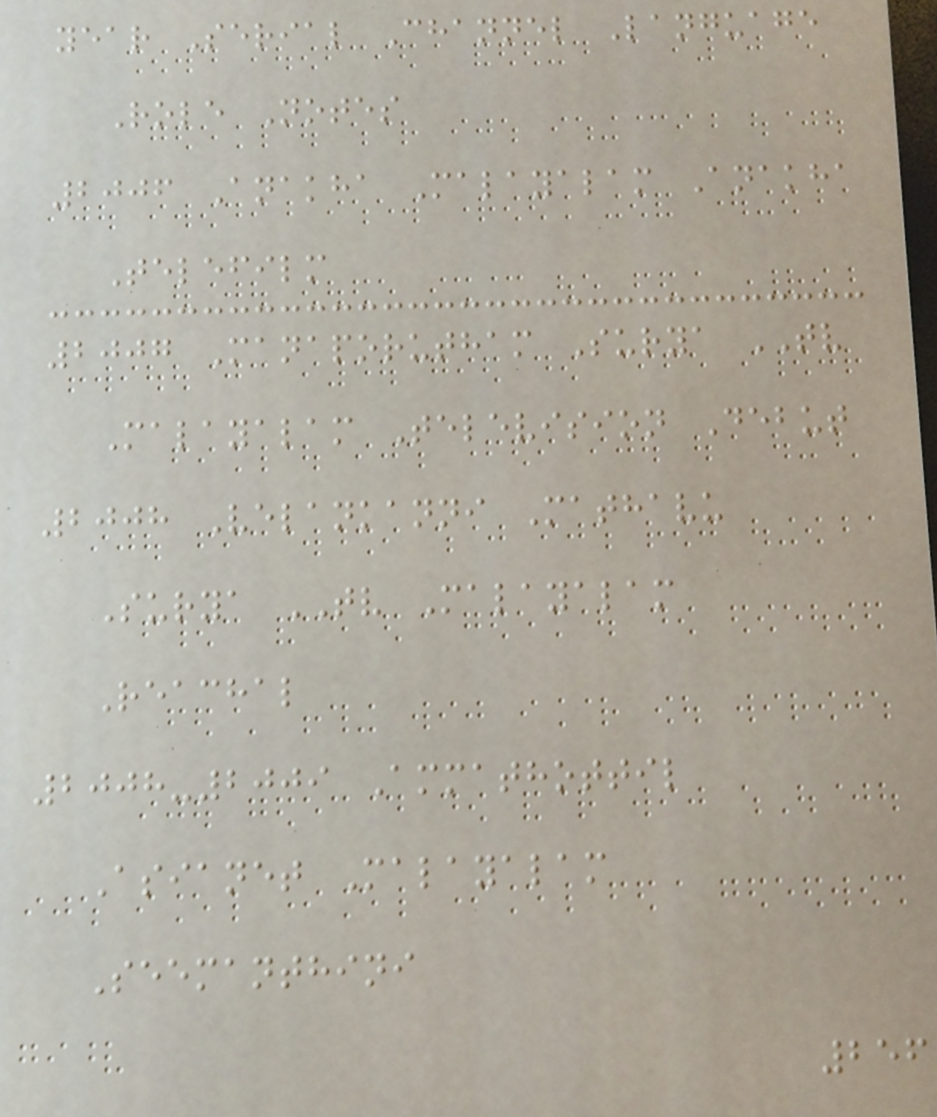year Serial Channel Language
Role Notes
2006 Anakha Malayalam Anakha
Telefilm
2007 Manaporutham Surya TV
Malayalam Television Debut
2008 Velankanni Mathavu
Surya TV Malayalam
Reachal
2008-2009 Ammathottil
Asianet Malayalam
Seemanthini
256
